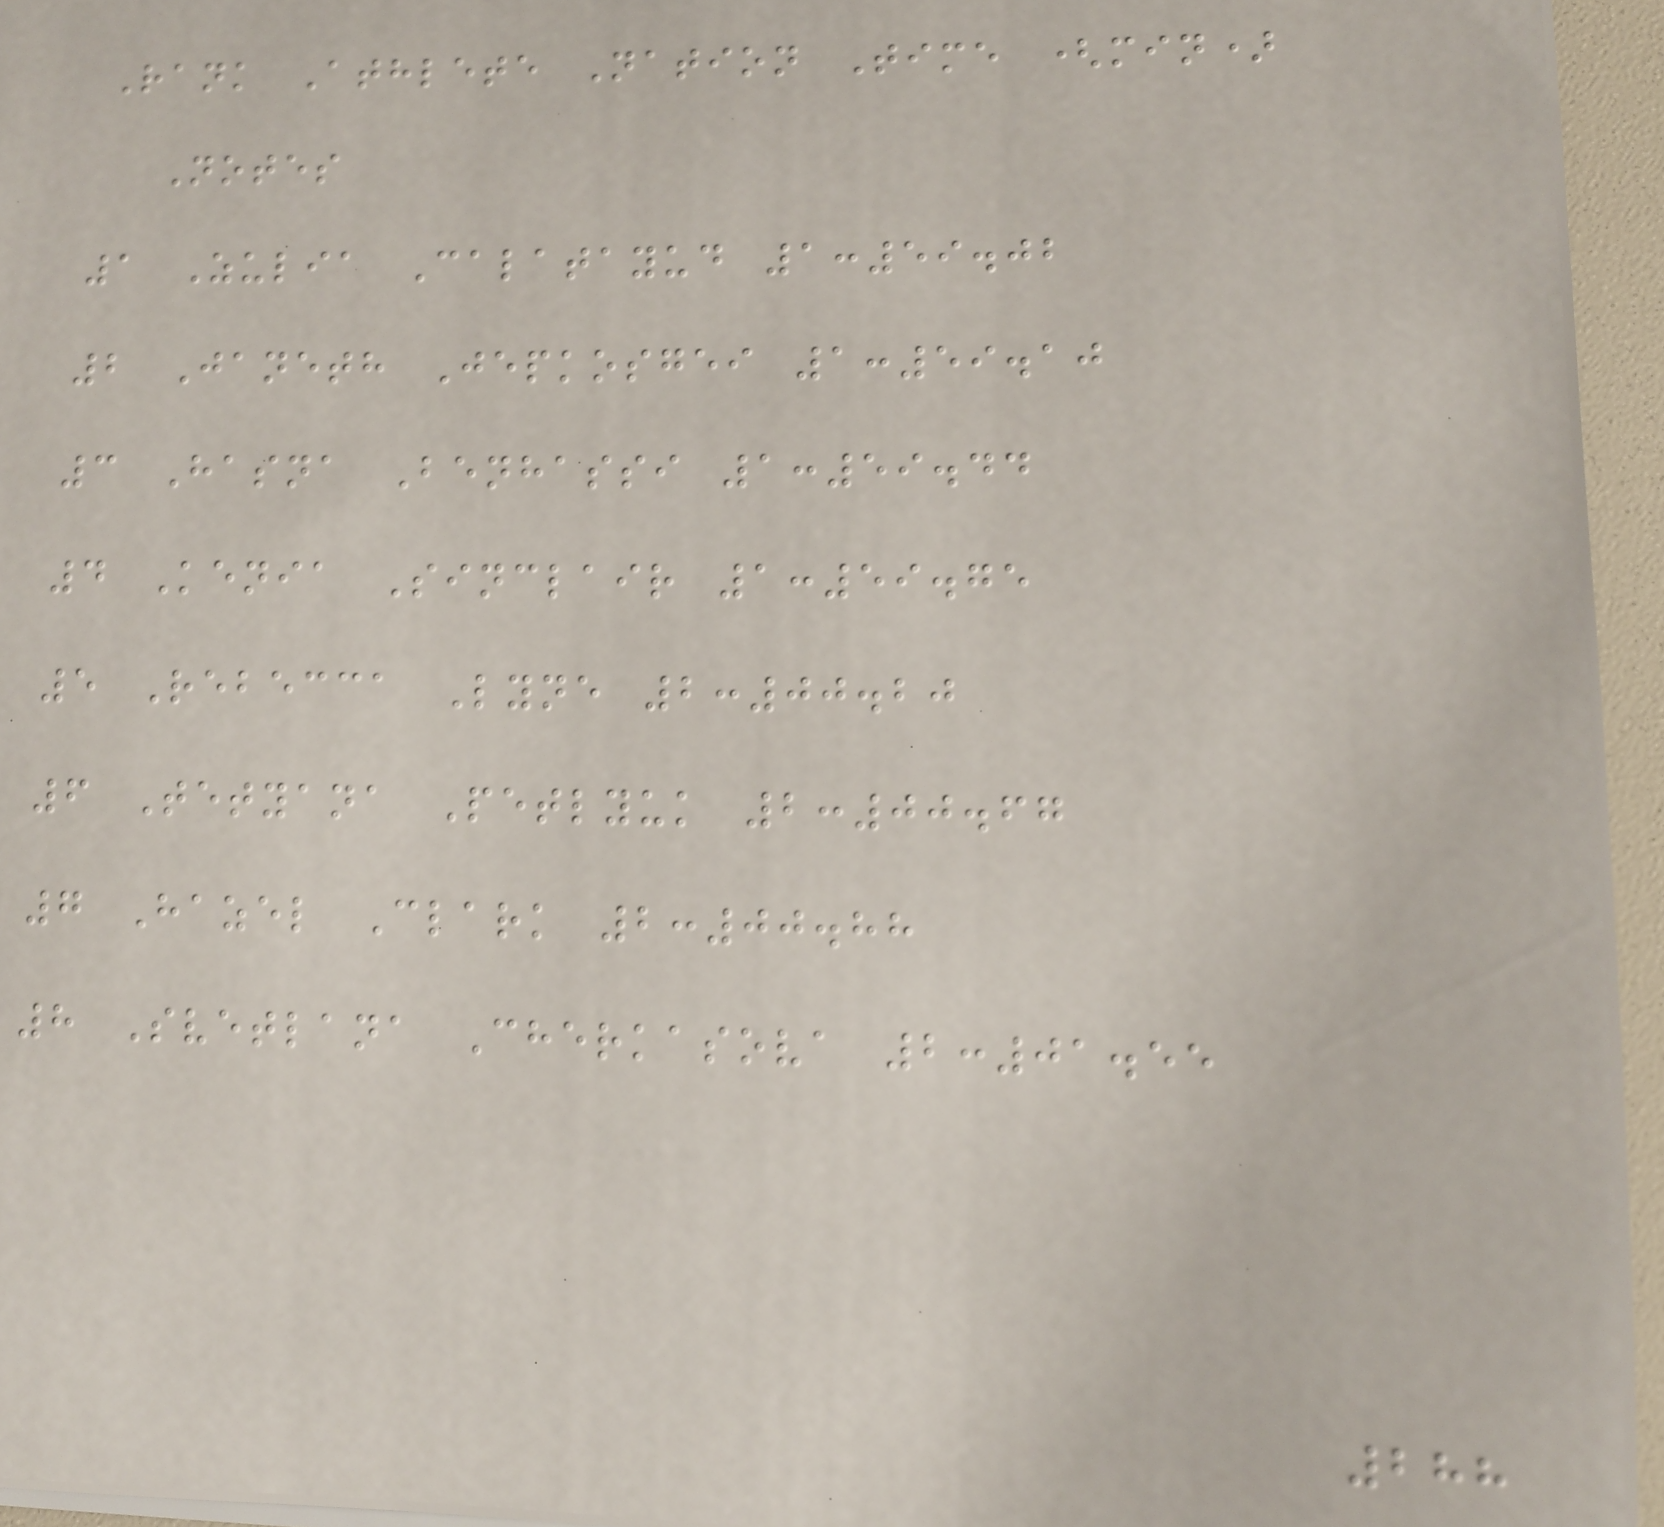Rank Athlete Nation Time (min)
Notes
1 Zulia Calatayud 1:59.02
2 Janeth Jepkosgei 1:59.10
3 Hasna Benhassi 1:59.44
4 Kenia Sinclair 1:59.75
5 Rebecca Lyne 2:00.20
6 Tetyana Petlyuk 2:00.67
7 Hazel Clark 2:00.88
8 Svetlana Cherkasova 2:01.55
288
